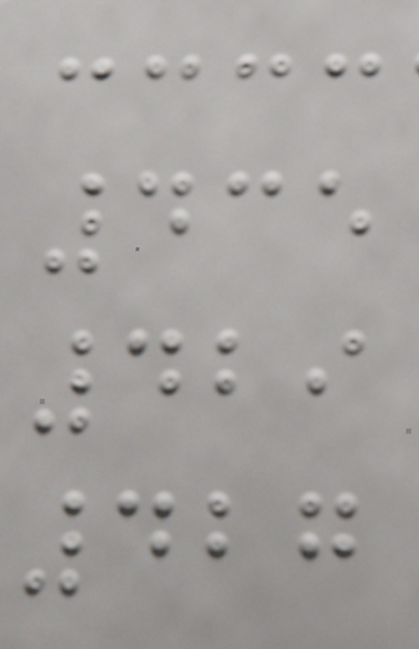435
429
427
